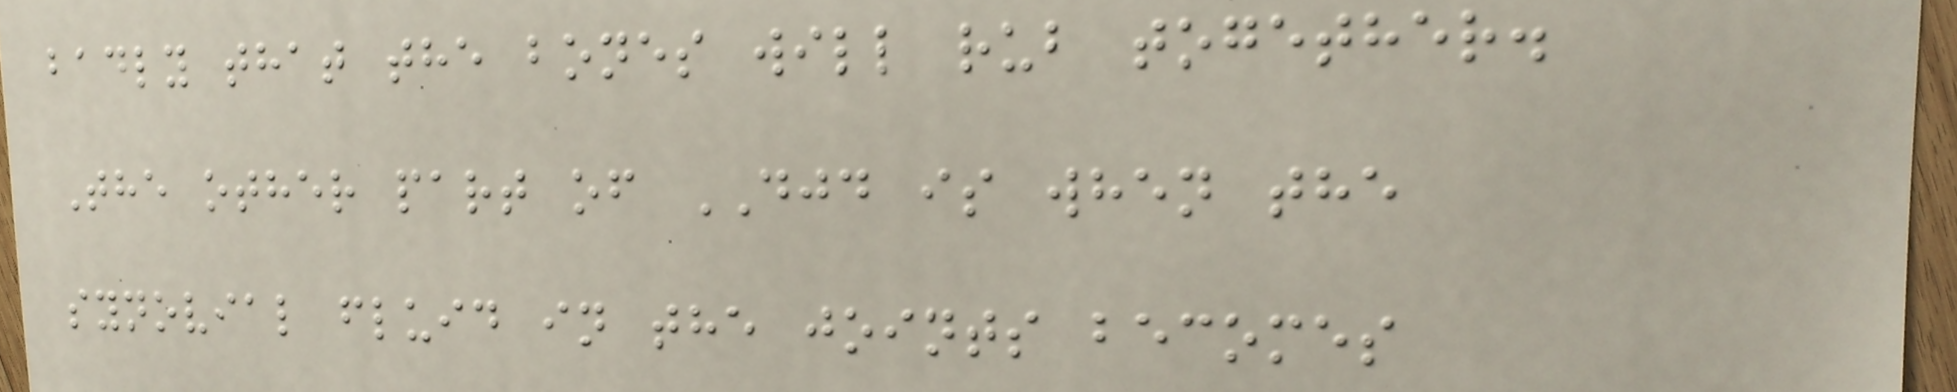badly that the bones will rub together.
The other part of DJD is when the
synovial fluid in the joints becomes
